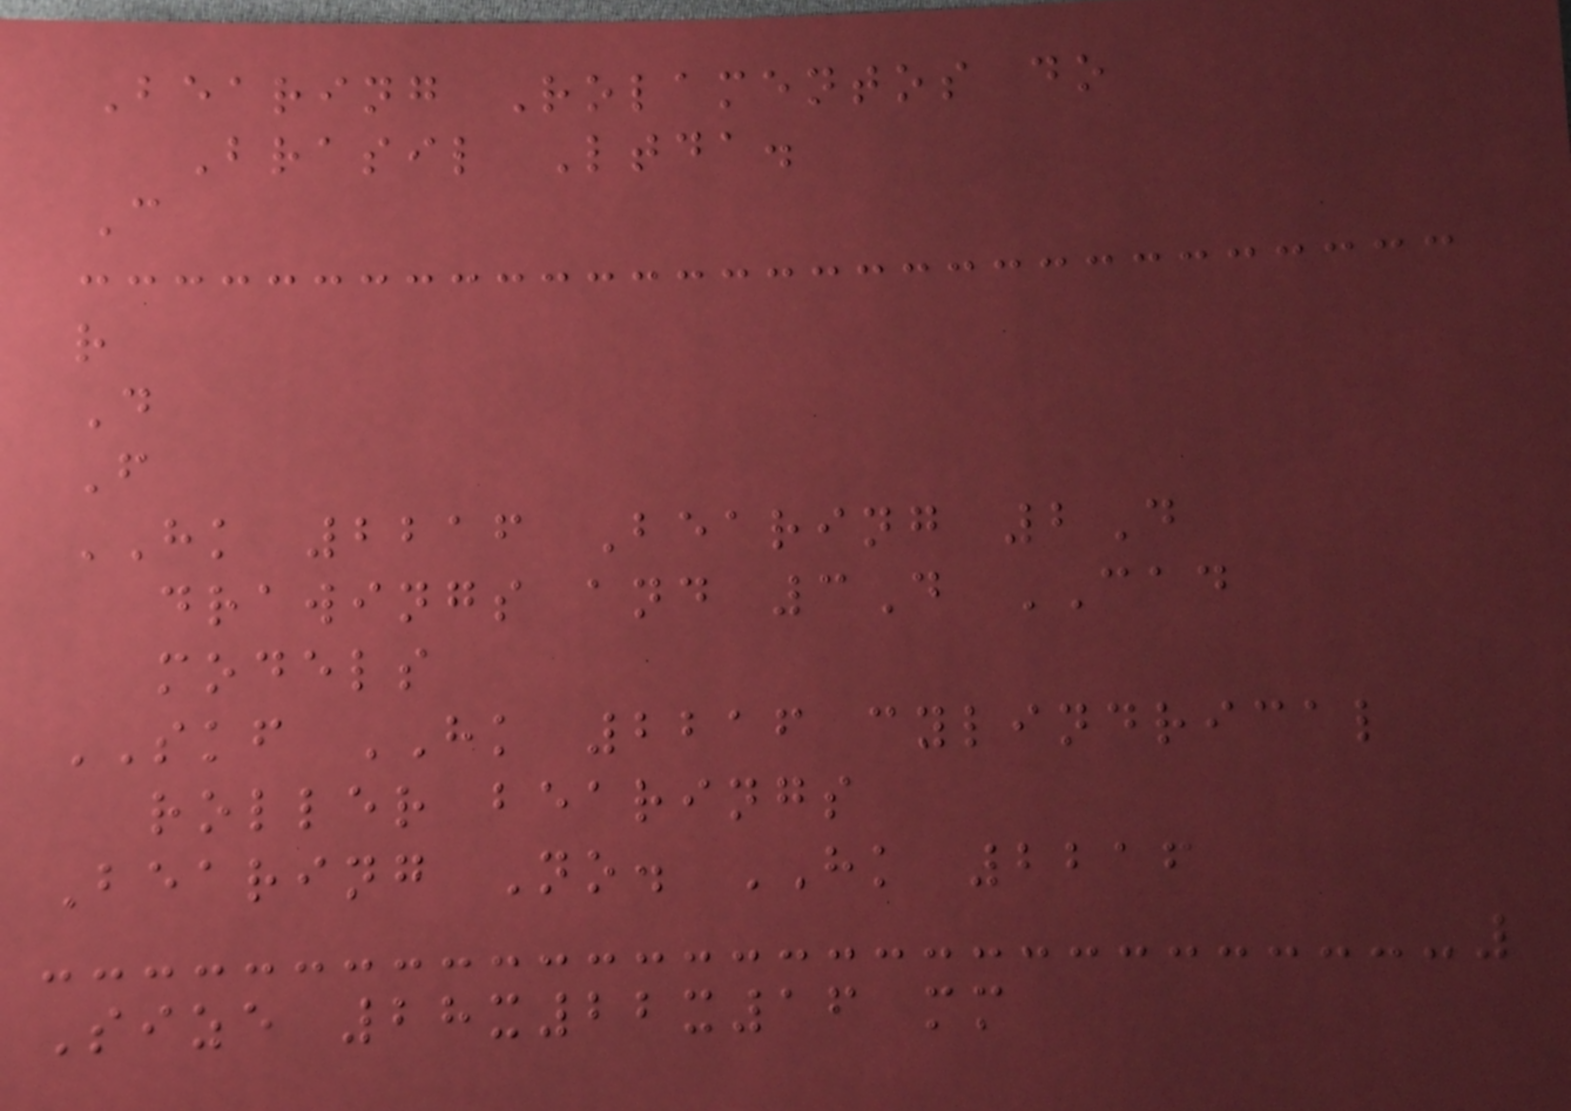Bearing Rolamentos do
Brasil Ltda.
C
r
D
F
HK 2216 Bearing 2D
drawings and 3D CAD
models
SKF HK 2216 cylindrical
roller bearings
Bearing No. HK 2216
Size 28x22x16 mm
